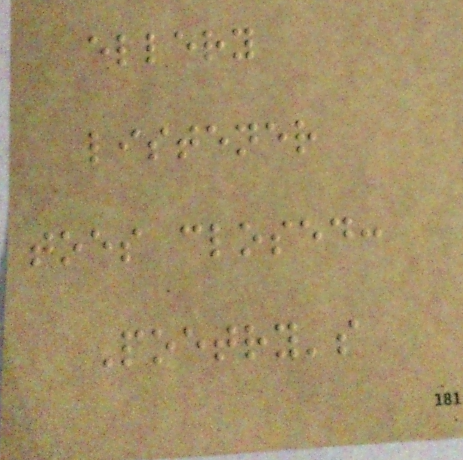ellery
listener
toes closed:
Poetry's
